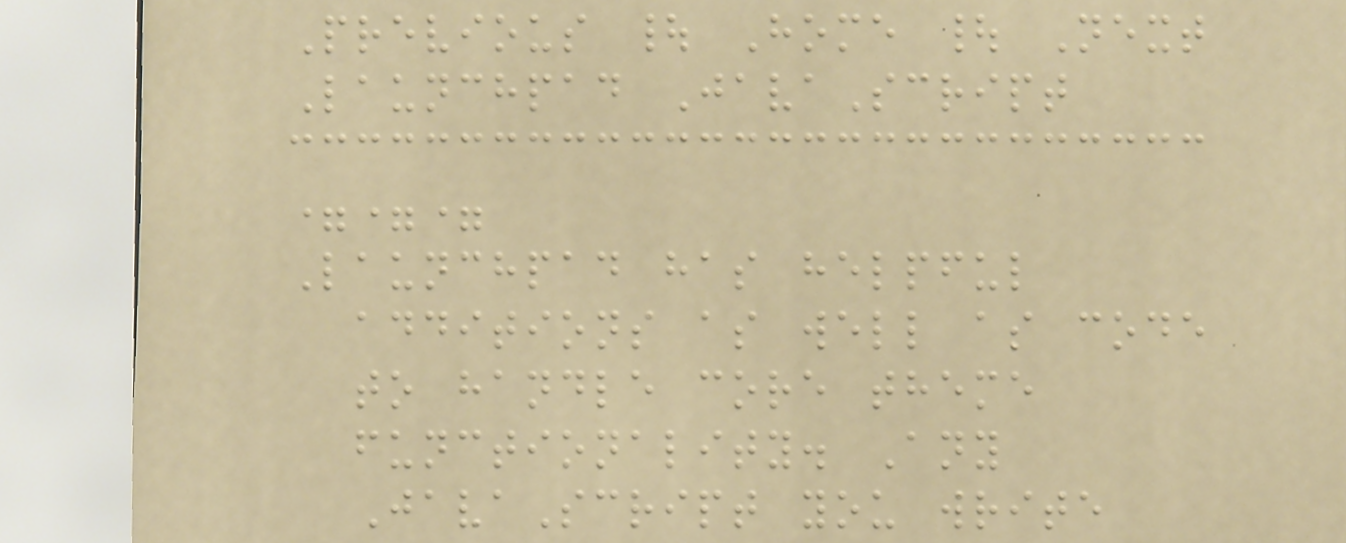Previous | Home | Next
Launchpad JavaScript
===
Launchpad has helpful
additions as well as code
to handle core theme
functionality. Any
JavaScript you write
